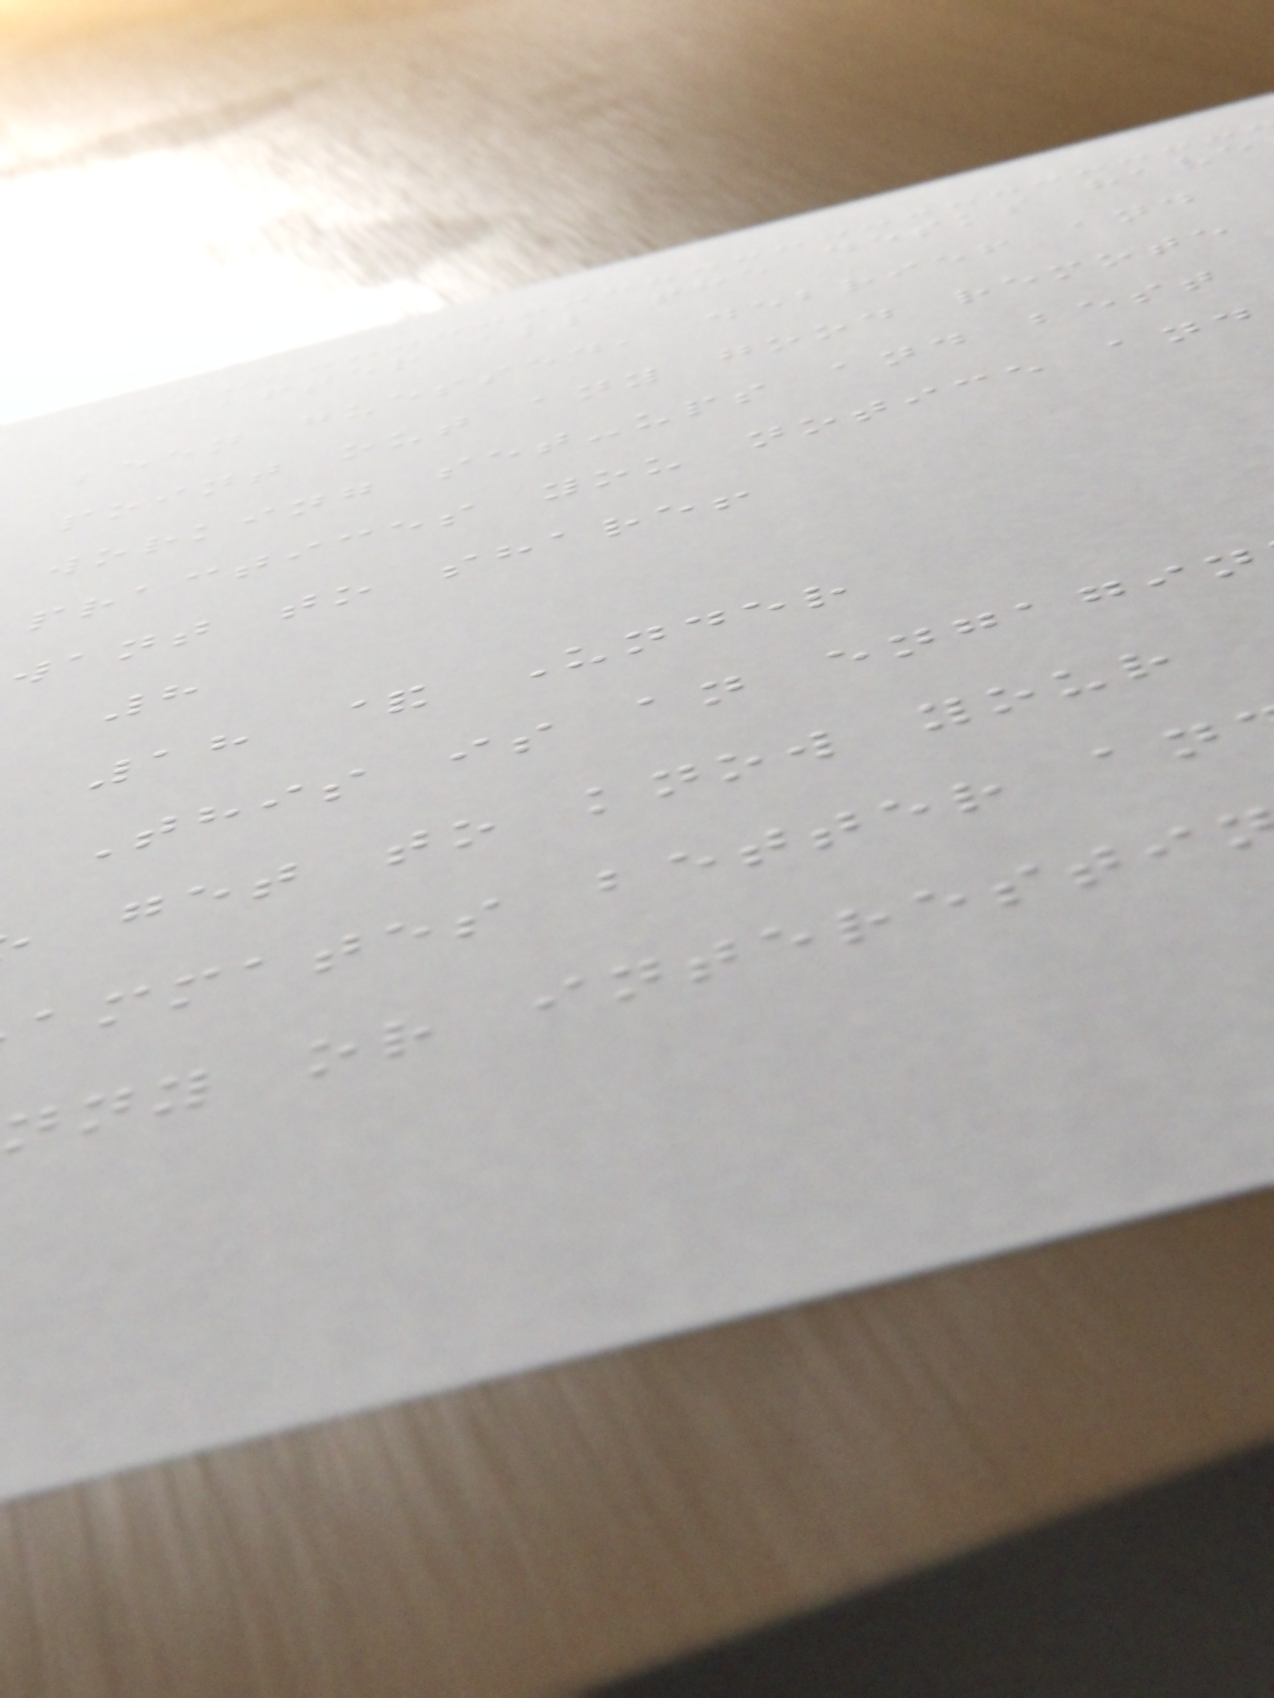After all the desks have
been guessed, debrief and
point out any good remote
working set-ups and best
practices you notice and
want to share!
8
18 & Under
This is an engagin
get to know your
ammates better an
nny or interesti
